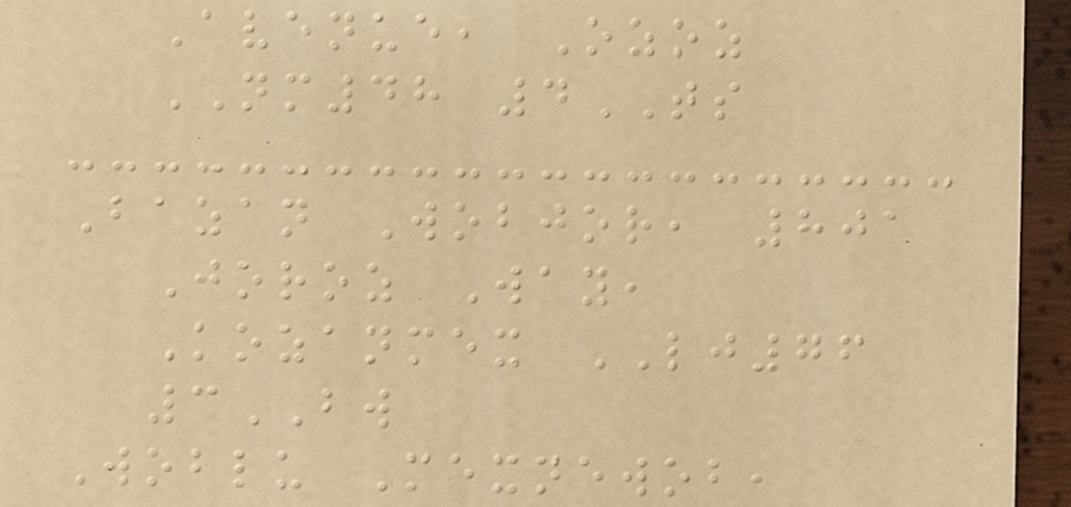Avenue, Ozoz
NM48 4TS
Bazan Wobjor, 801
Joroz Way,
Kozanmex LJ76
3BW
Woblu Mexnewob,
